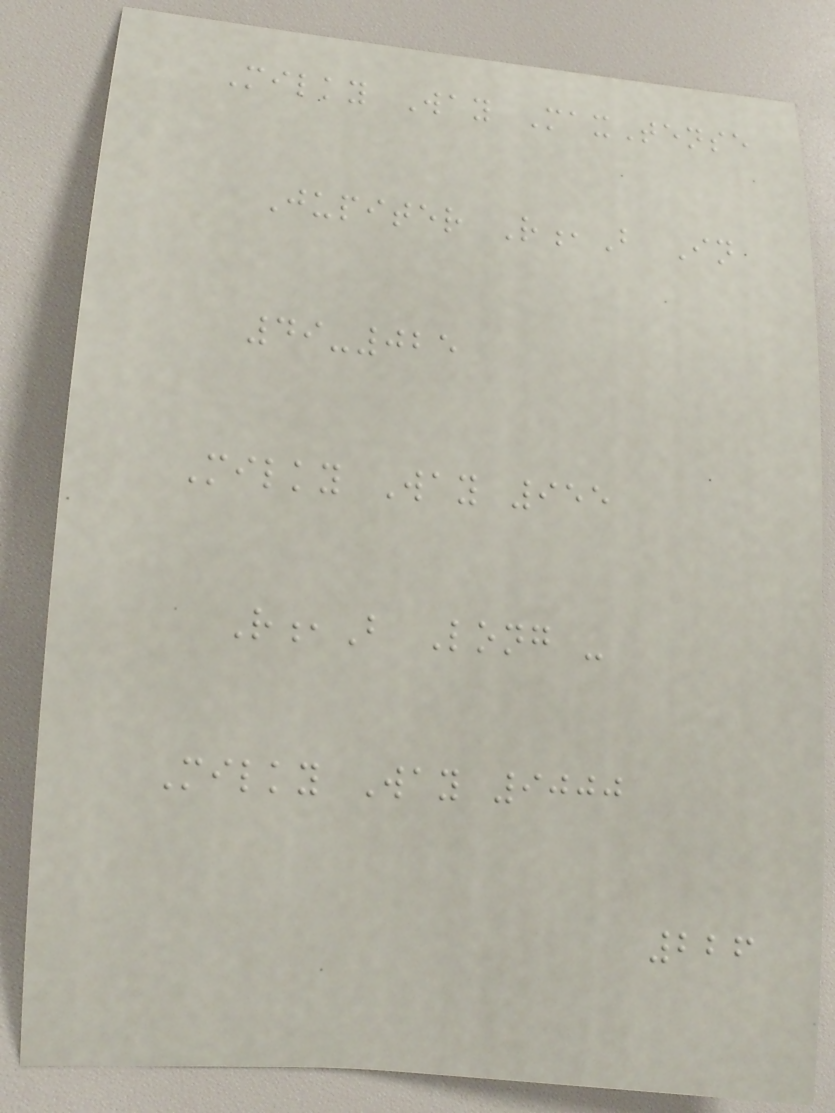Milky Way MaxTense
Jupiter R,B In
49-025
Milky Way 955
R,B Long -
Milky Way 9000
226
